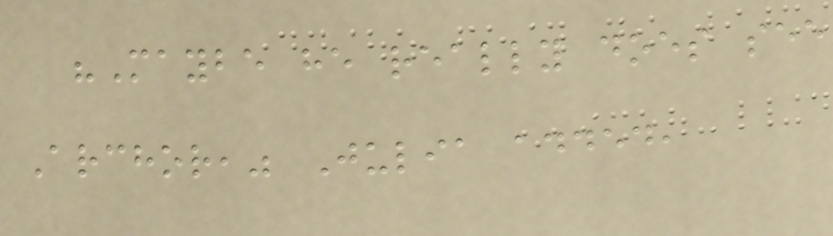"Maybe he really does see
Archor," Julia added,
